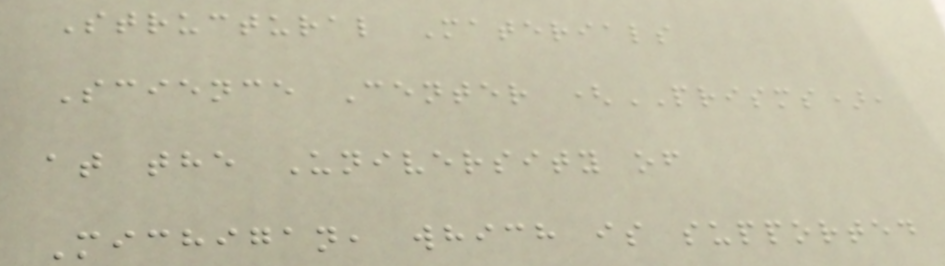Structural Materials
Science Center (PRISMS),
at the University of
Michigan, which is supported
